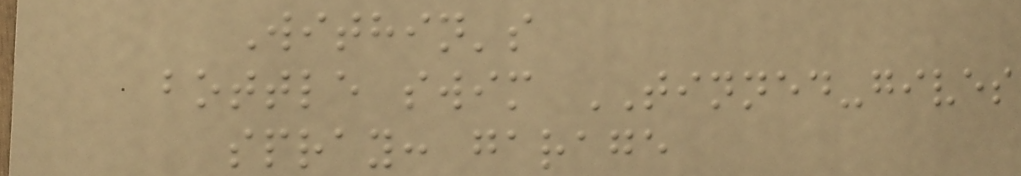Within's
bottle swim TINNED-gives
spray: garage
